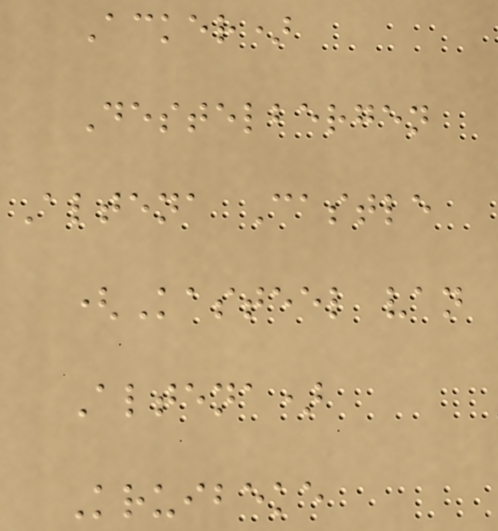Acker)
Destelbergen
Altena Castle
(Kasteel van
Altena)
Kruibeke
